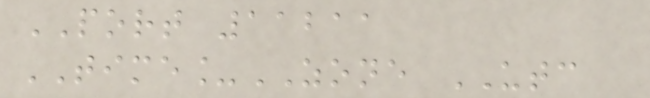PORT 11211
TIME_ZONE UTC
